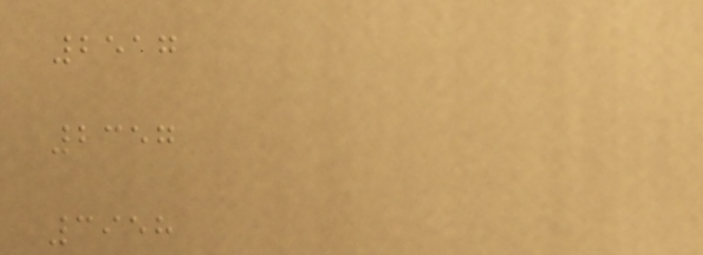2517
2357
3958
